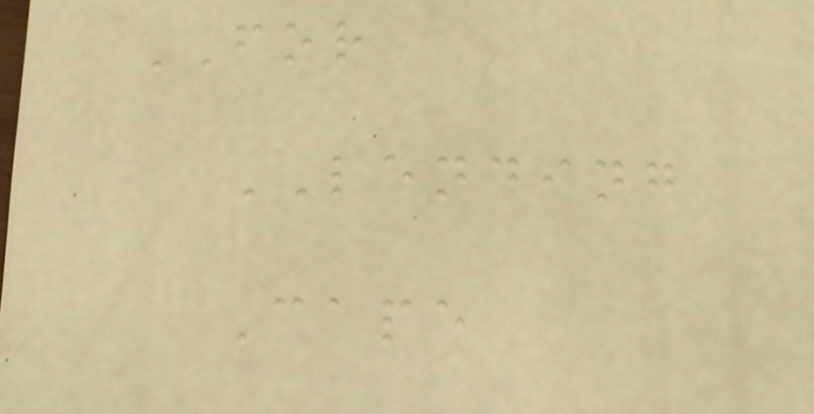FOR
LENDING
Cape
